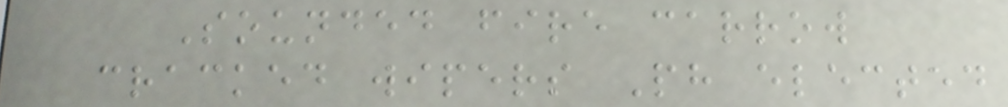Sounded fire carrow
cracked wipers Ph elected
